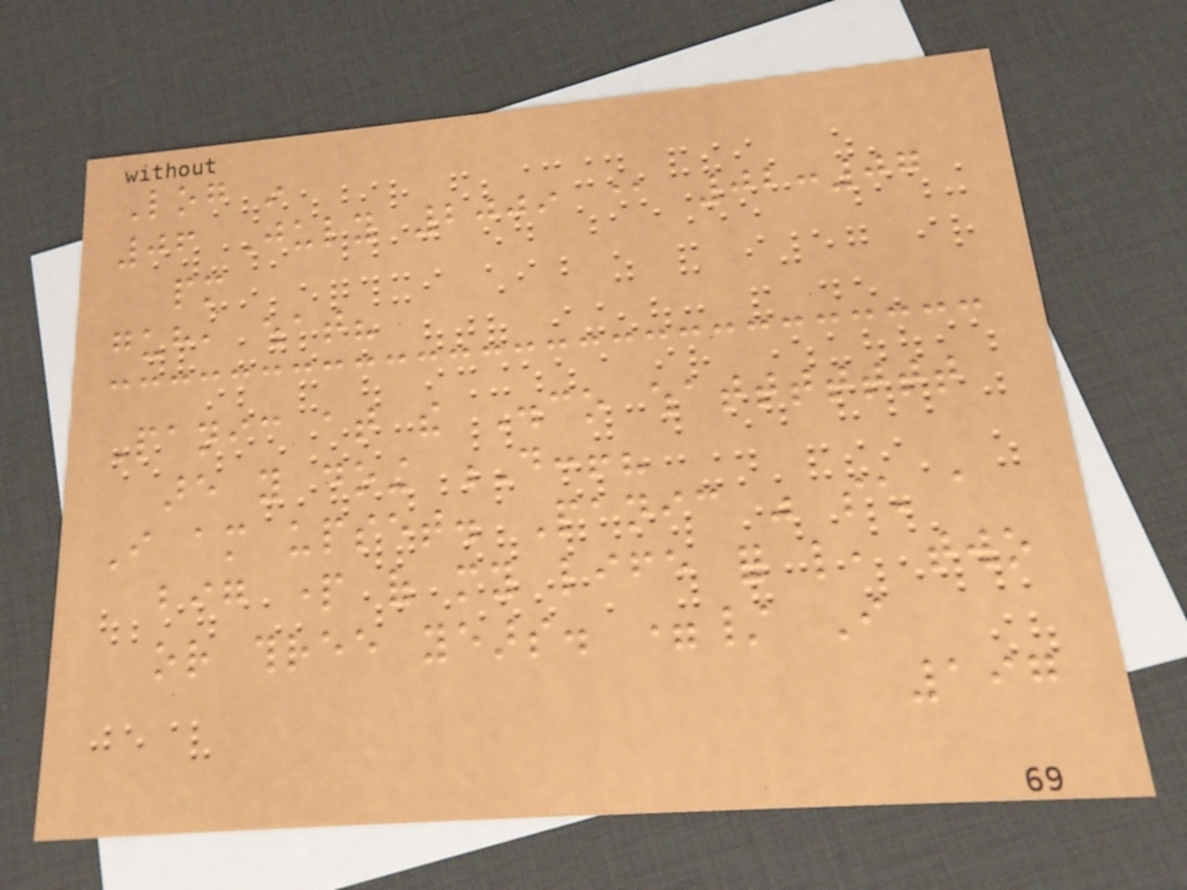Log in
06 July 2009 @ 02:07
pm
guh, what?
Panic at the Disco whattttttt
are you doing D:!?
I am upset. Panic was such a
big part of my life for like, two
or three years. =/ I
197
